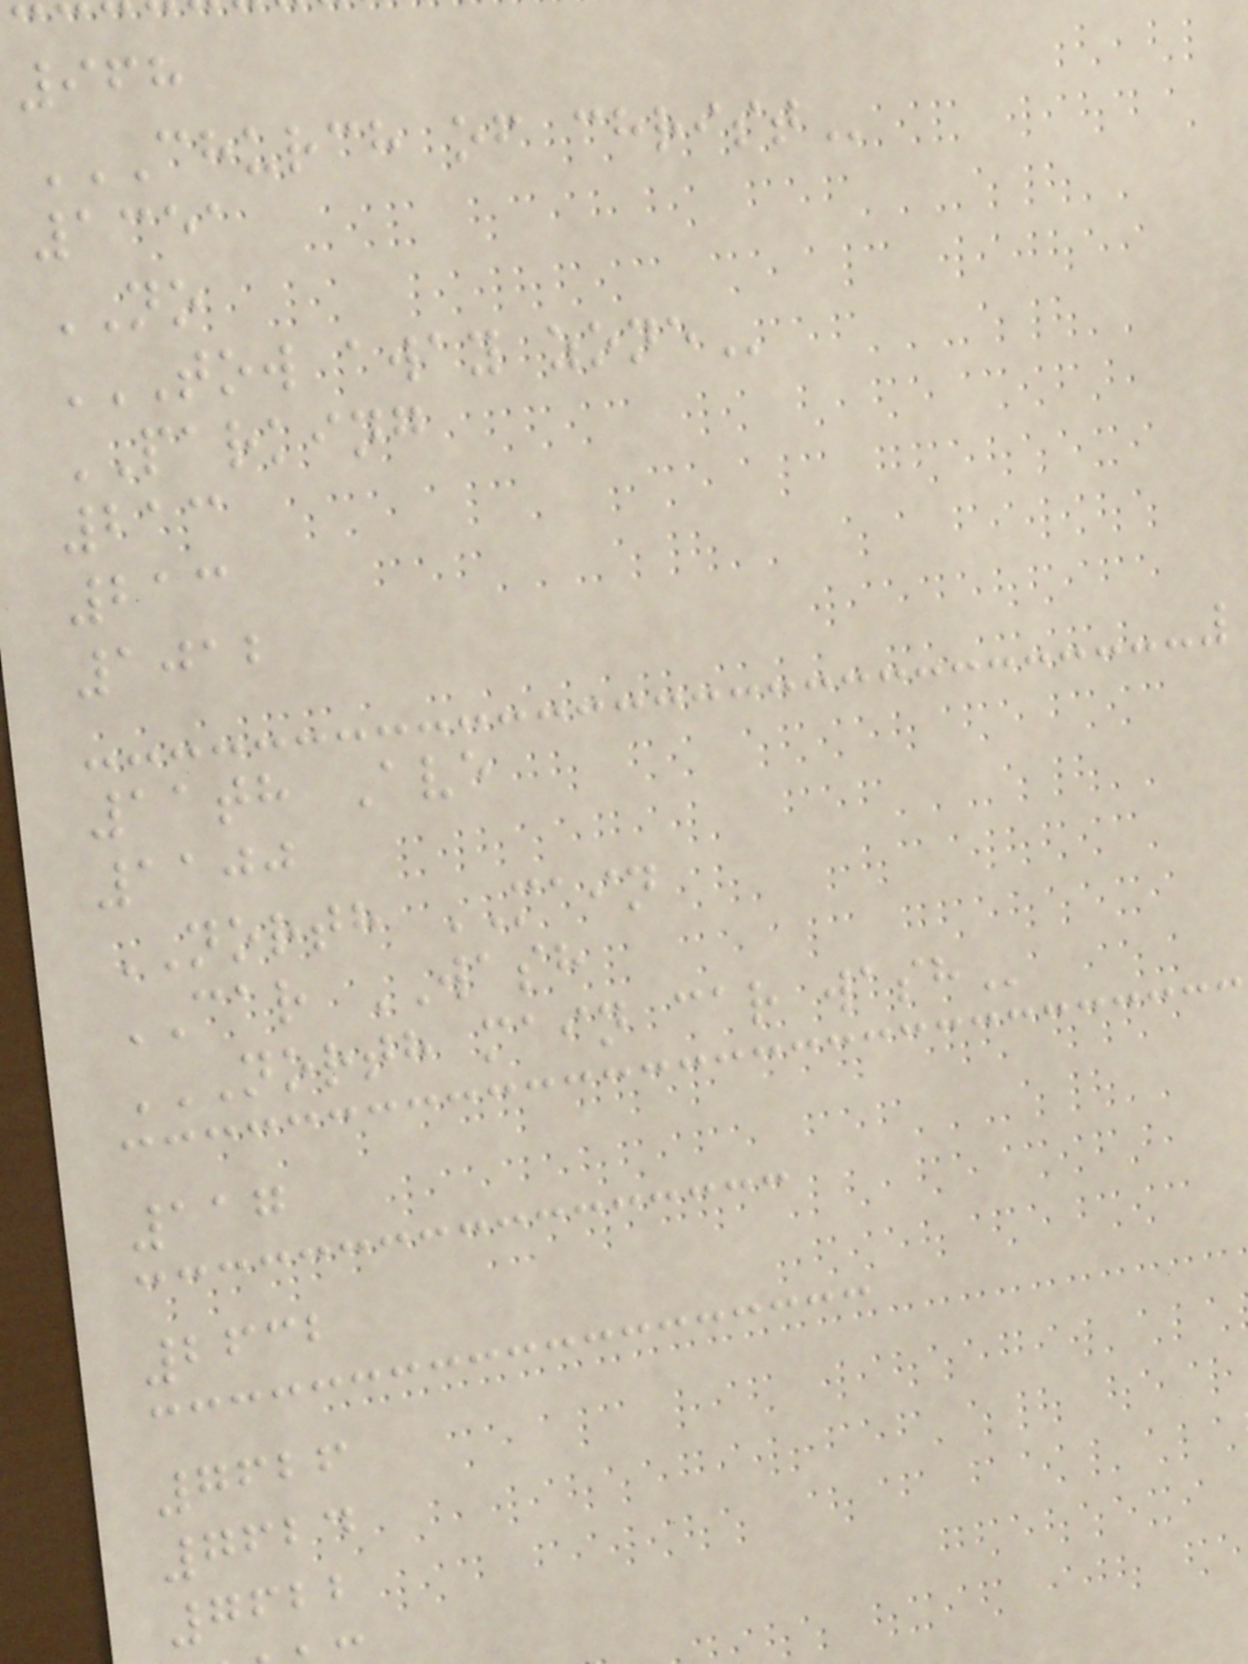968
CHURCH OF CHRIST
1351
NO
TOW AWAY ZONE
PARKING
213
213
1012
11th Ave
1100
NORTH MAIN
CAR WASH
NORTH MAIN CAR WASH
117
2632
7626
7624
7622
